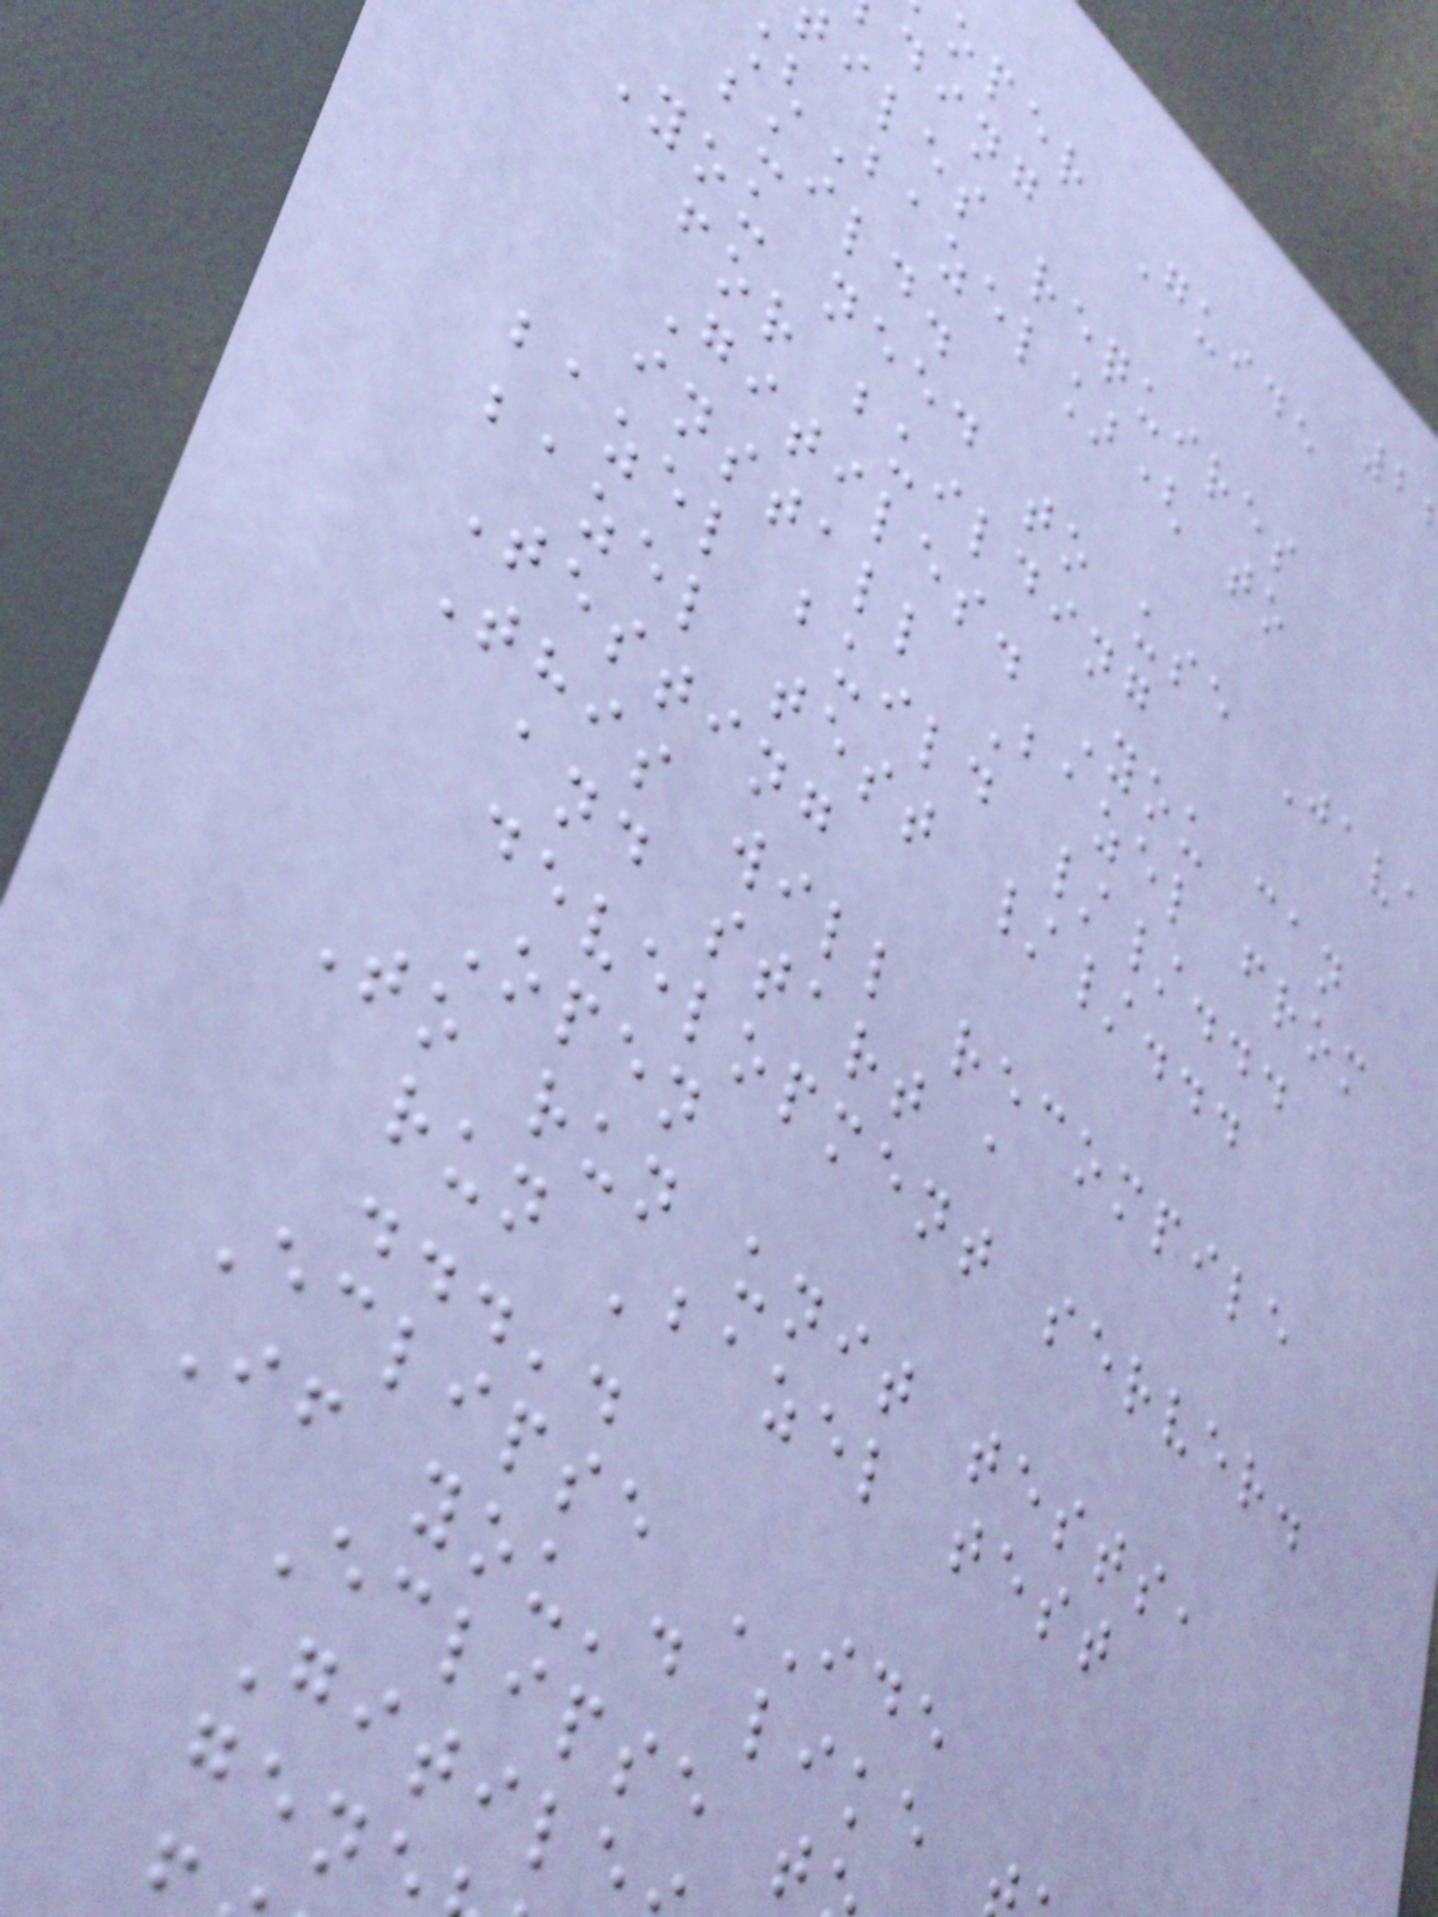oper Guide
ding
iles requires
[Bazel]( to
build.
You need to use Java
for building
Gitiles. You can
install Bazel from
bazel build //...
bazel test //...
Testing
This will recompile
and start a
development server.
Open
To run unit tests,
run 'bazel test
...'.
Eclipse IDE
If you'd like
Eclipse t
Gitile
